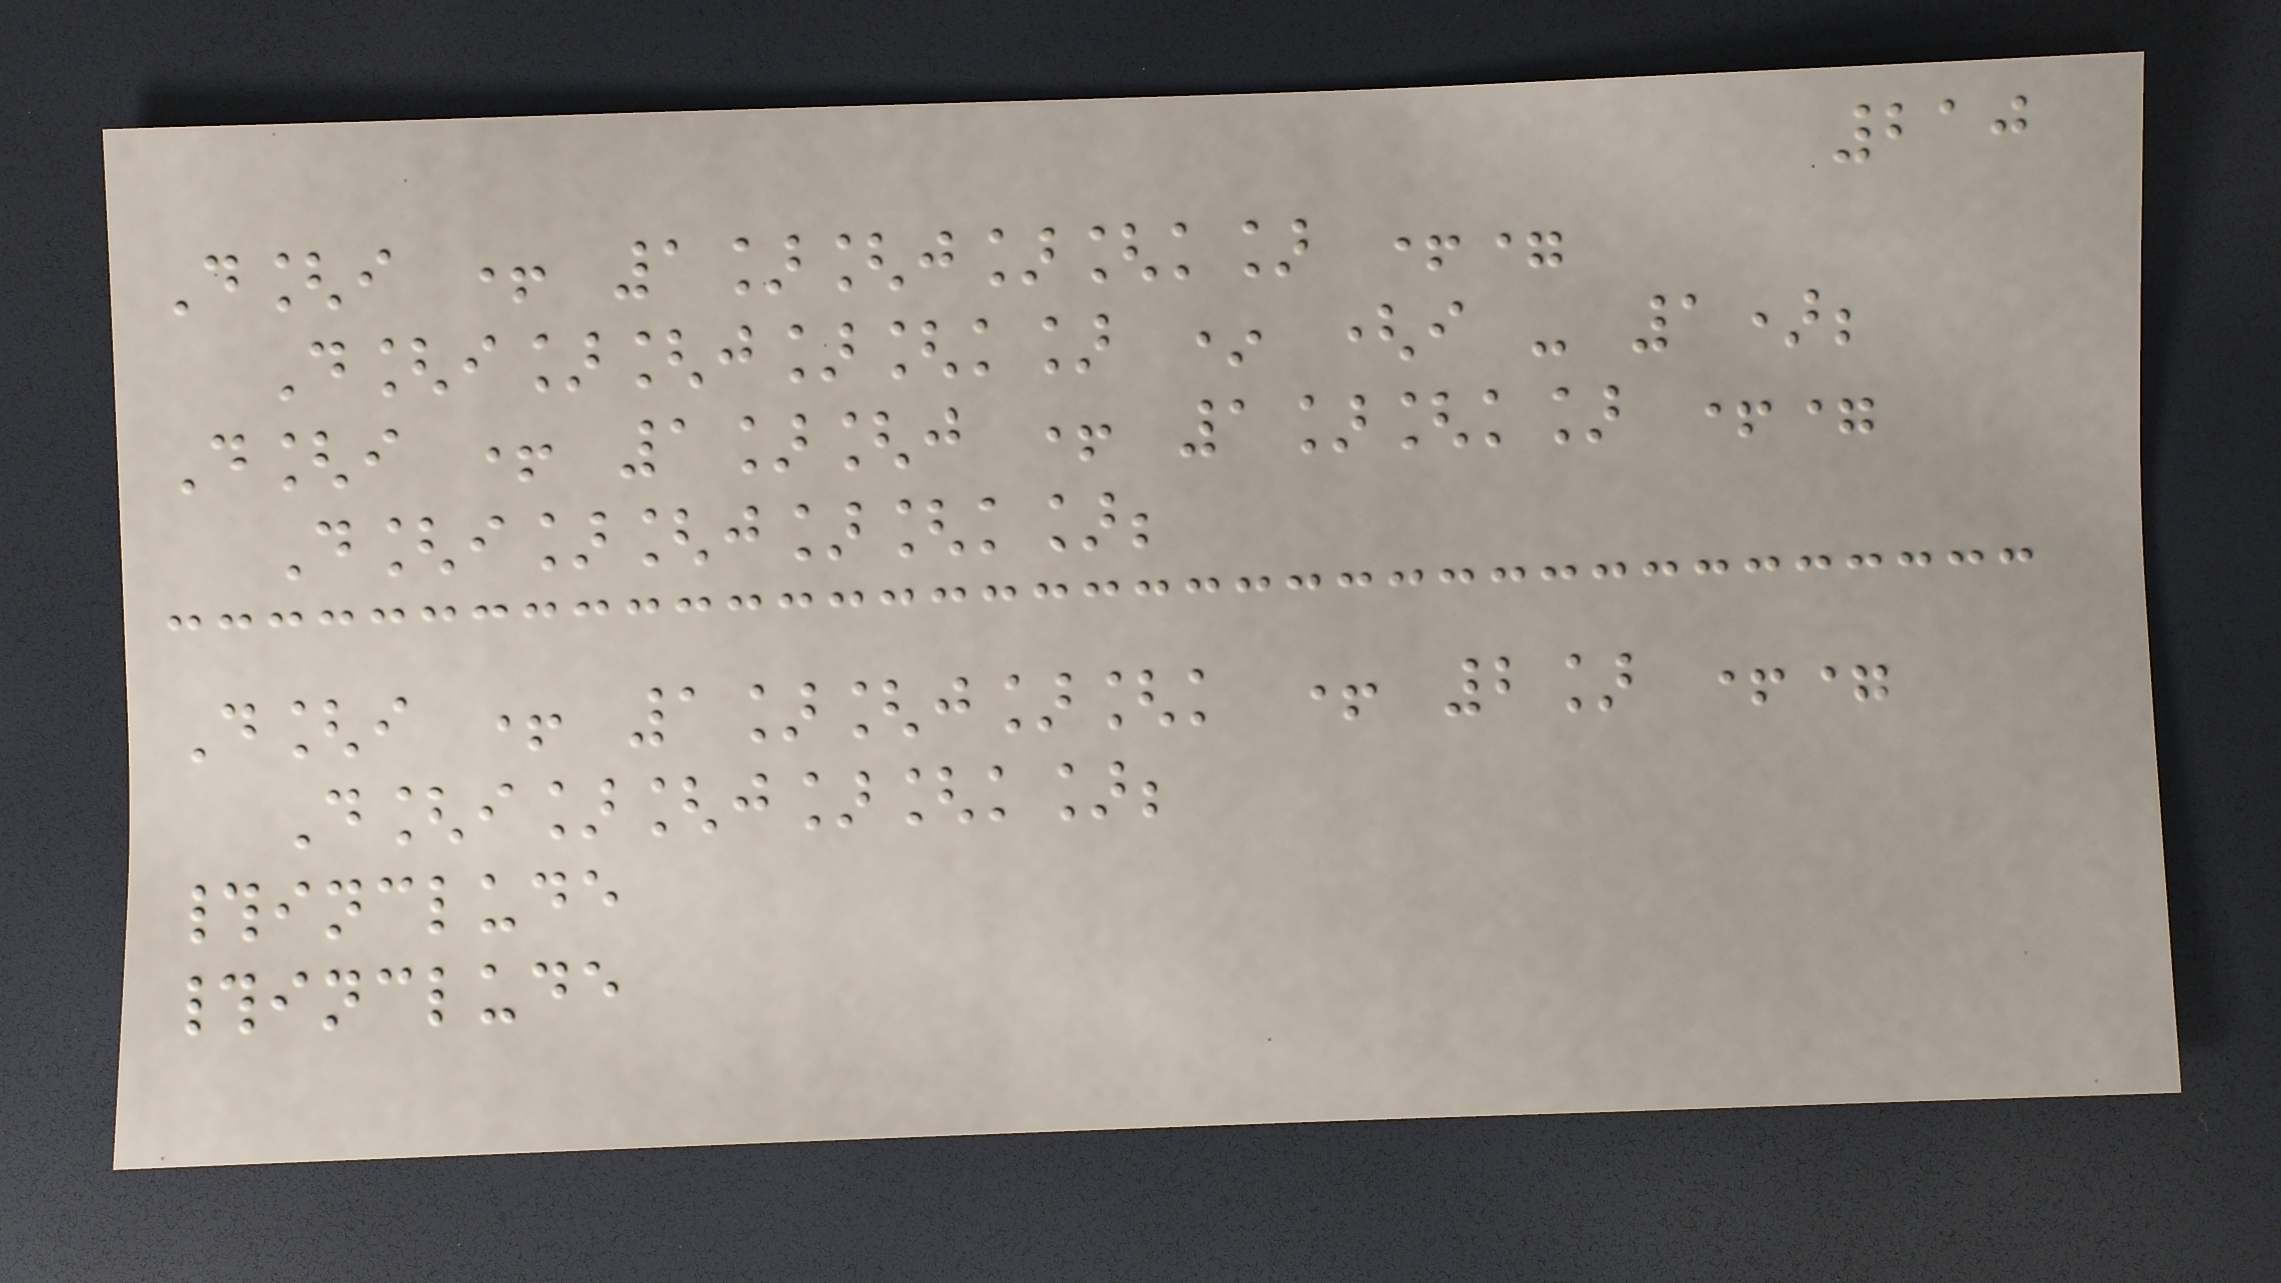210
D[i + 1][j][k] +=
D[i][j][k] * (i - 1);
D[i + 1][j + 1][k] +=
D[i][j][k];
D[i + 1][j][k + 2] +=
D[i][j][k];
#include
#include
